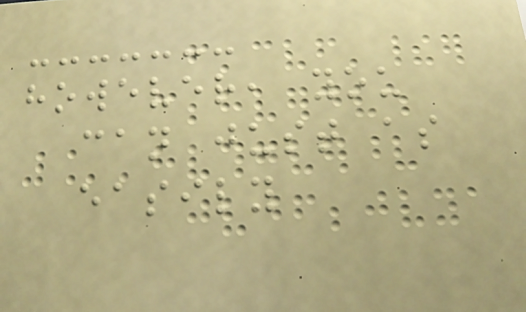however, you
can just as
easily
